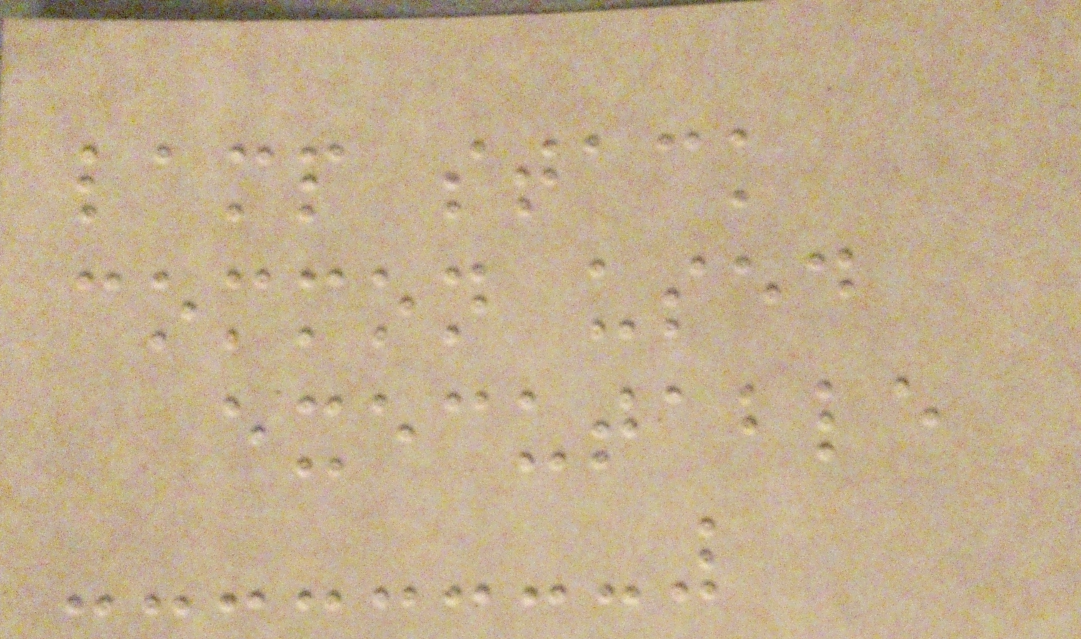lamp stack
common used
executable
